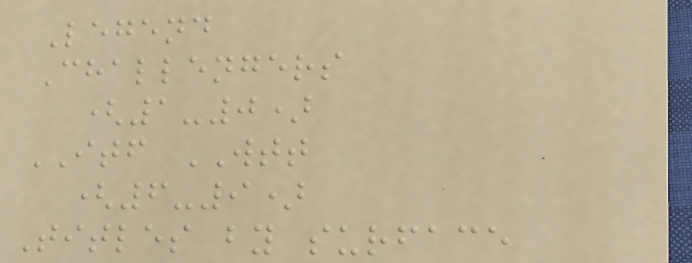Legend
Challengers
(1-0)
ITF WTT
(6-9)
Titles by surface
